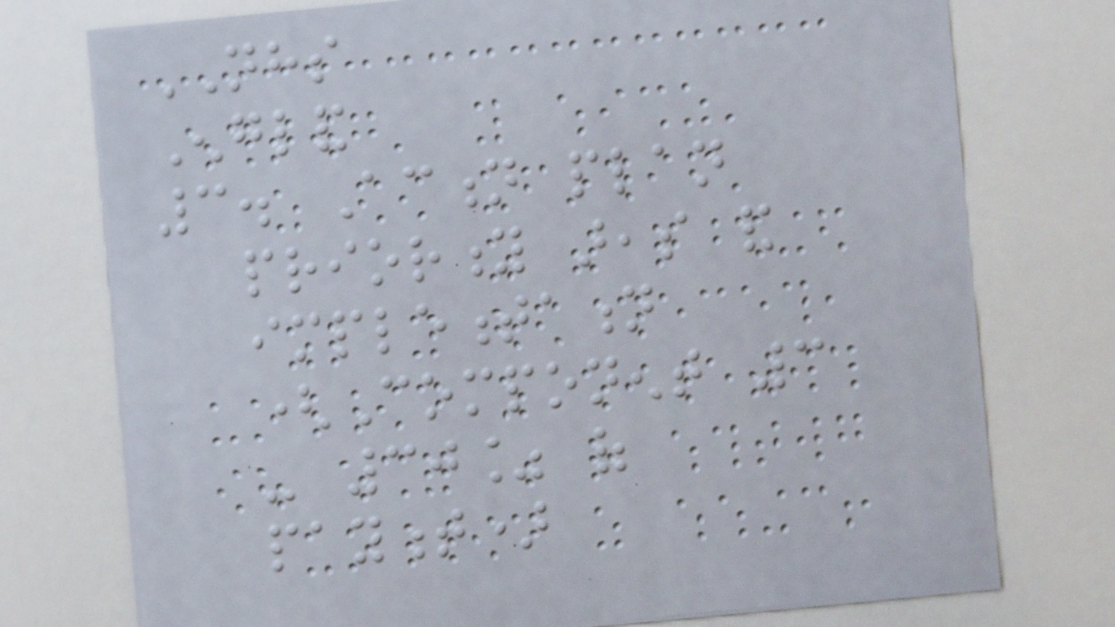NHS
England
3. Action plan
priority areas and
implementation
(Component 3
- 30% of
payment)
